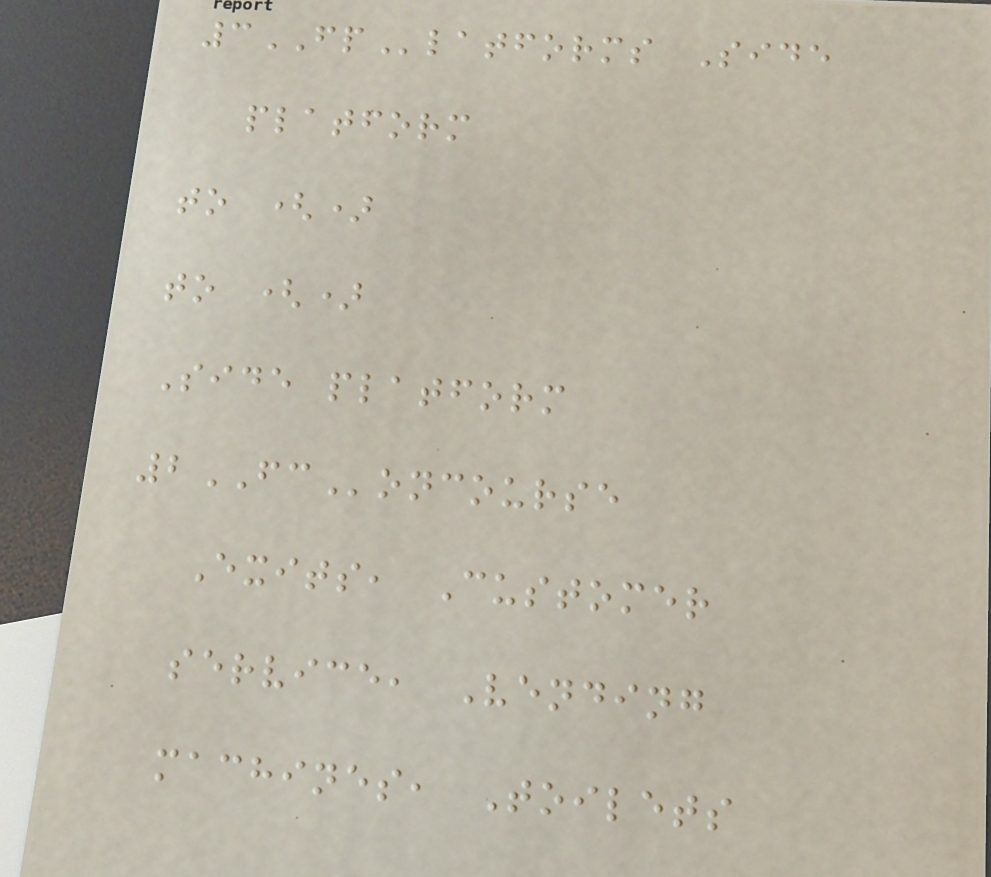3FPlatforms Side
platform
to ()
to ()
Side platform
2FConcourse
Exits, Customer
service, Vending
machines, Toilets
